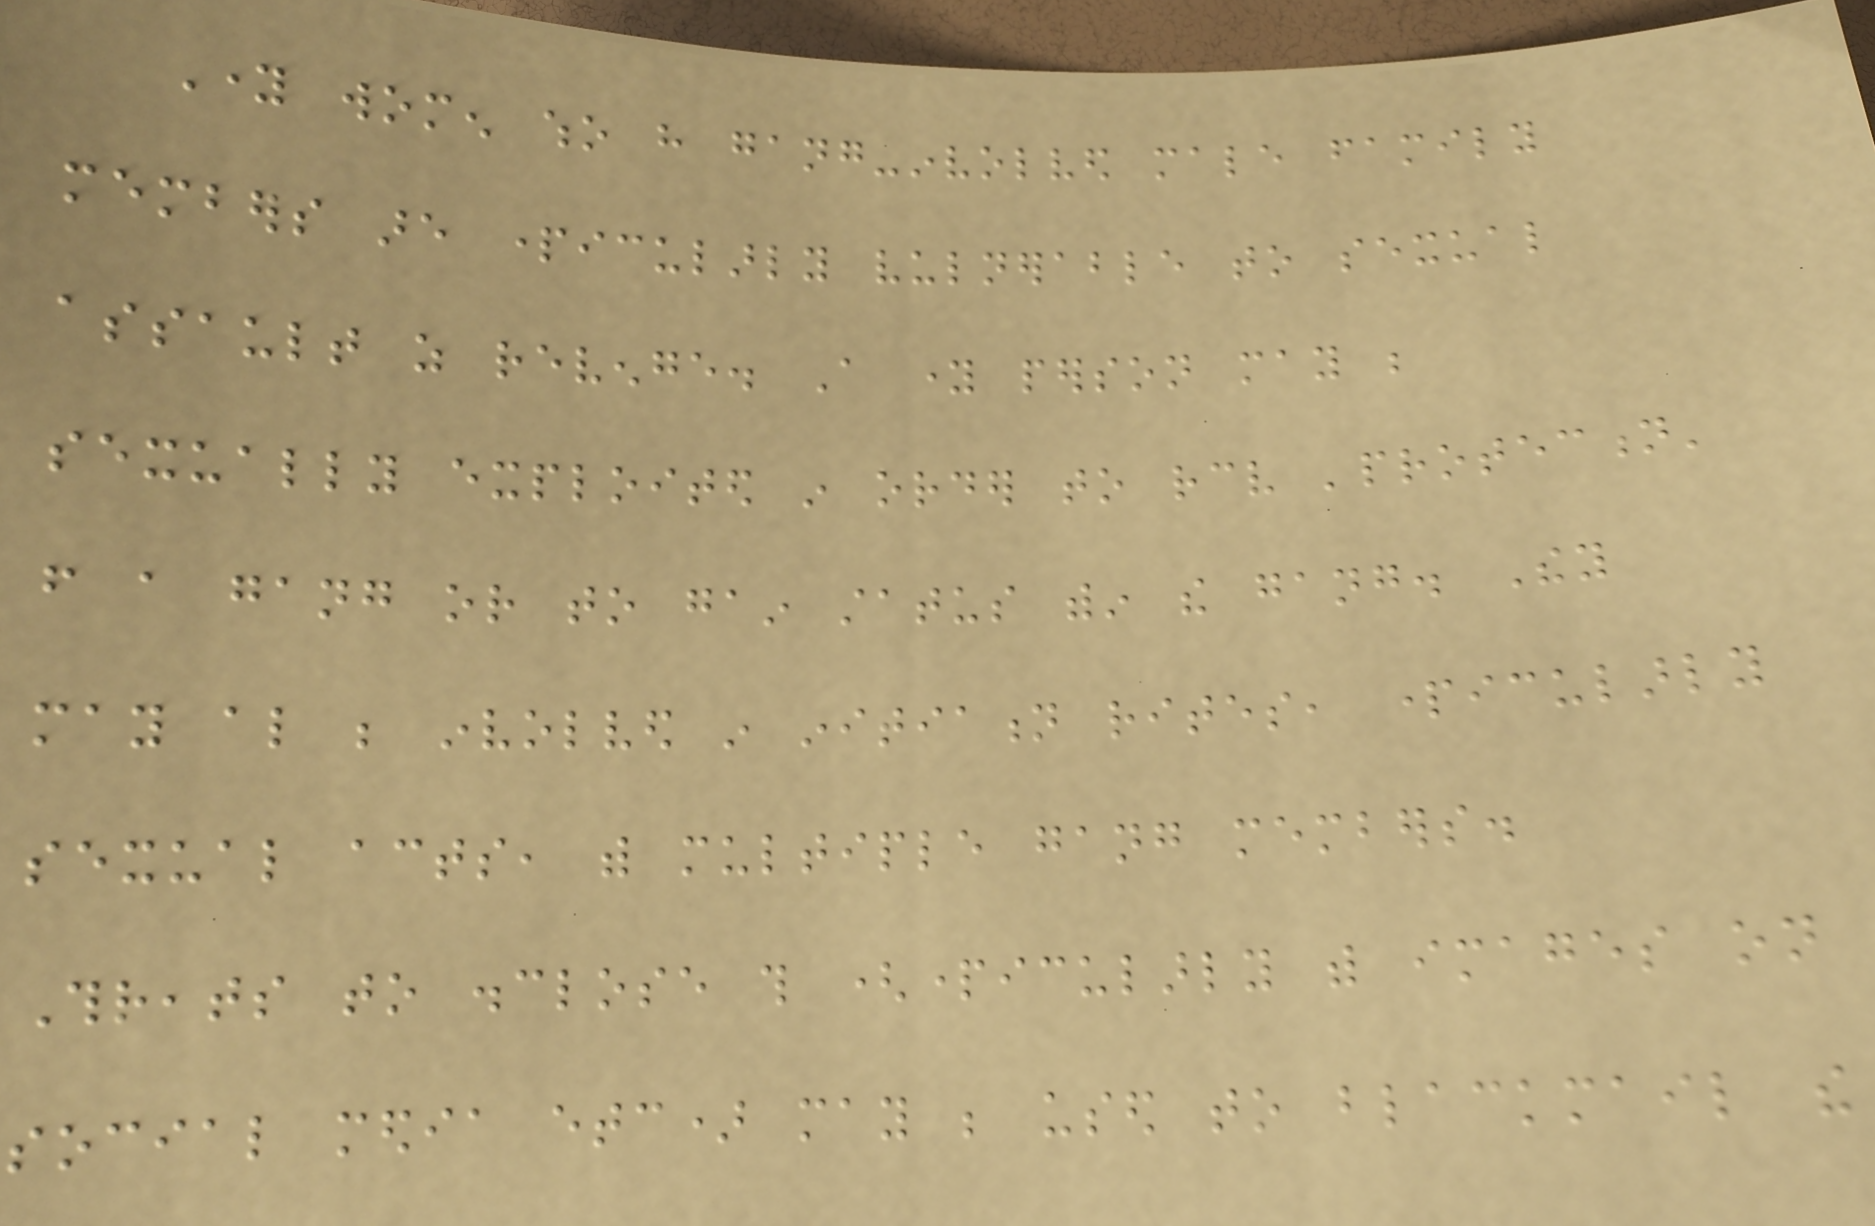Young women who have gang-involved male family
members are particularly vulnerable to sexual
assault as revenge. A young person may be
sexually exploited in order to receive 'protection'
from a gang or to gain status within the gang. They
may also be involved in initiation rites, particularly
sexual acts, with multiple gang members.
Threats to disclose this (particularly with images on
social media etc) may be used to blackmail the
